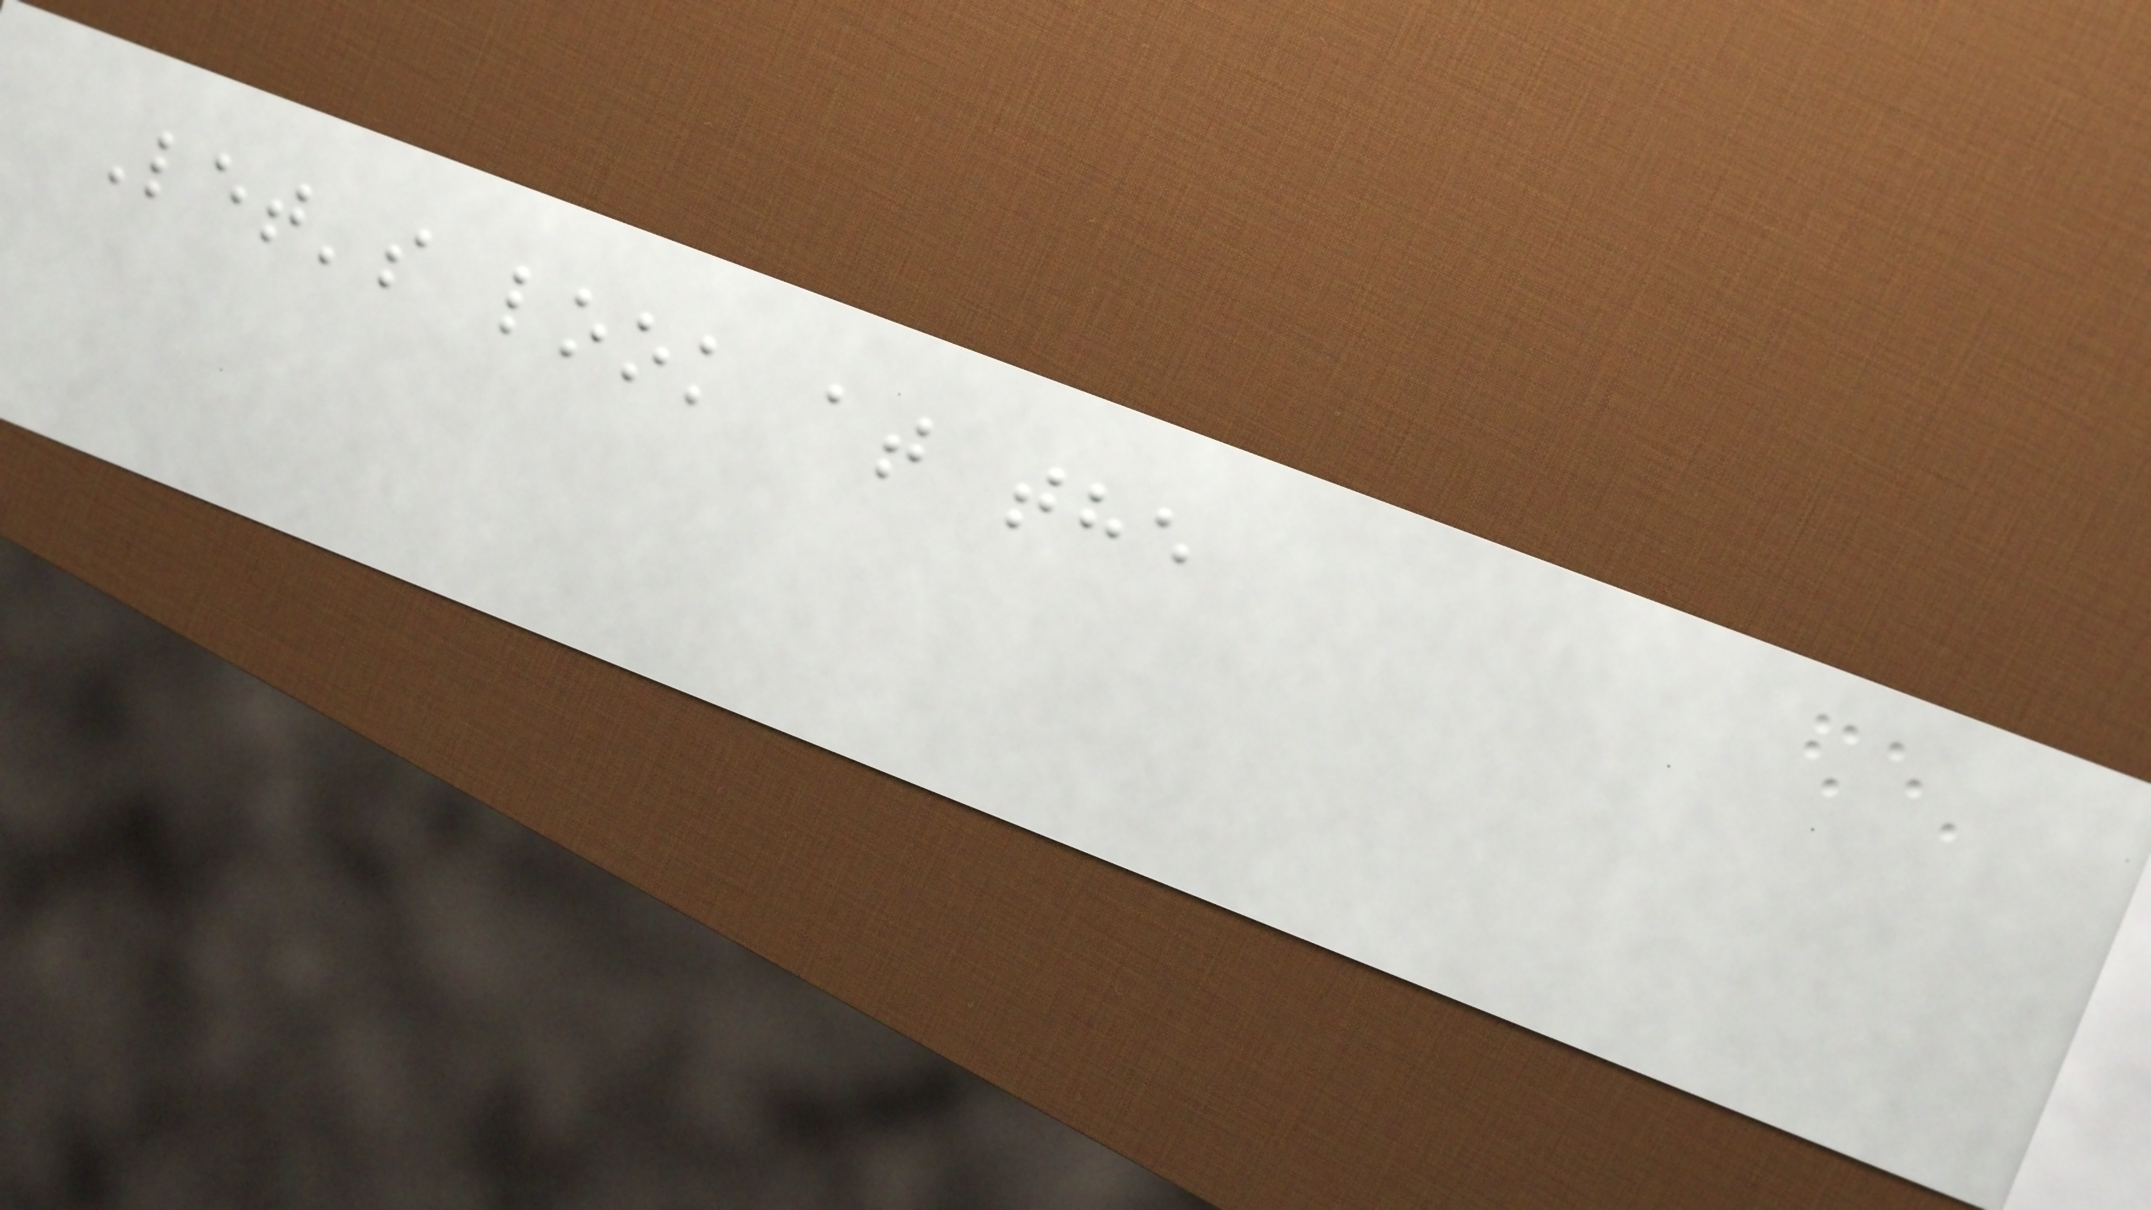Let's look at the
